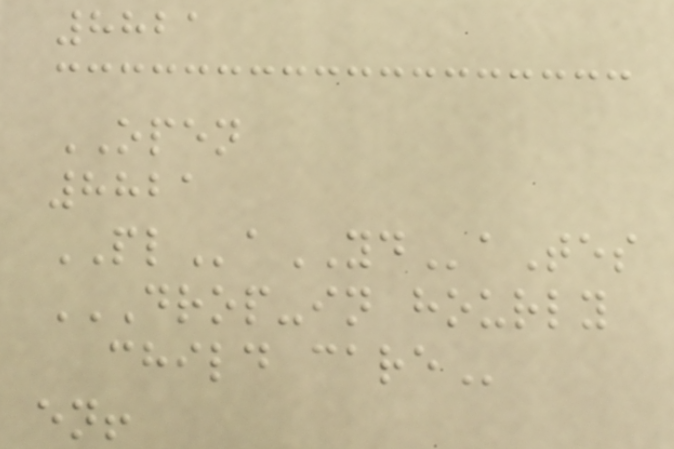8821
OPEN
8821
PLaYDaTes
DROP-IN HOURLY
CHILD CARE
en!
